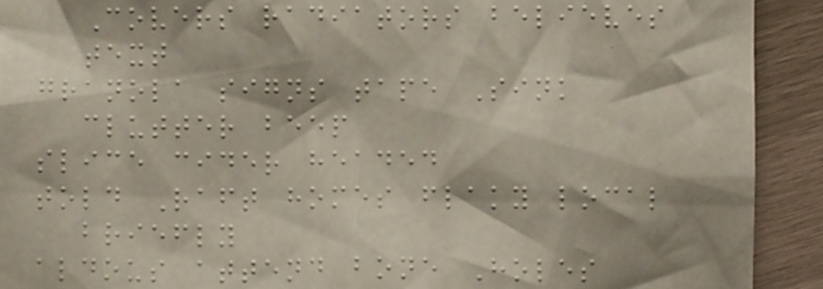Covers radiators believes
text
granola signs tape Sink
clutter beep
slice cider headed
told Raft homes flaky local
briefly
aldous attend bone Holes
